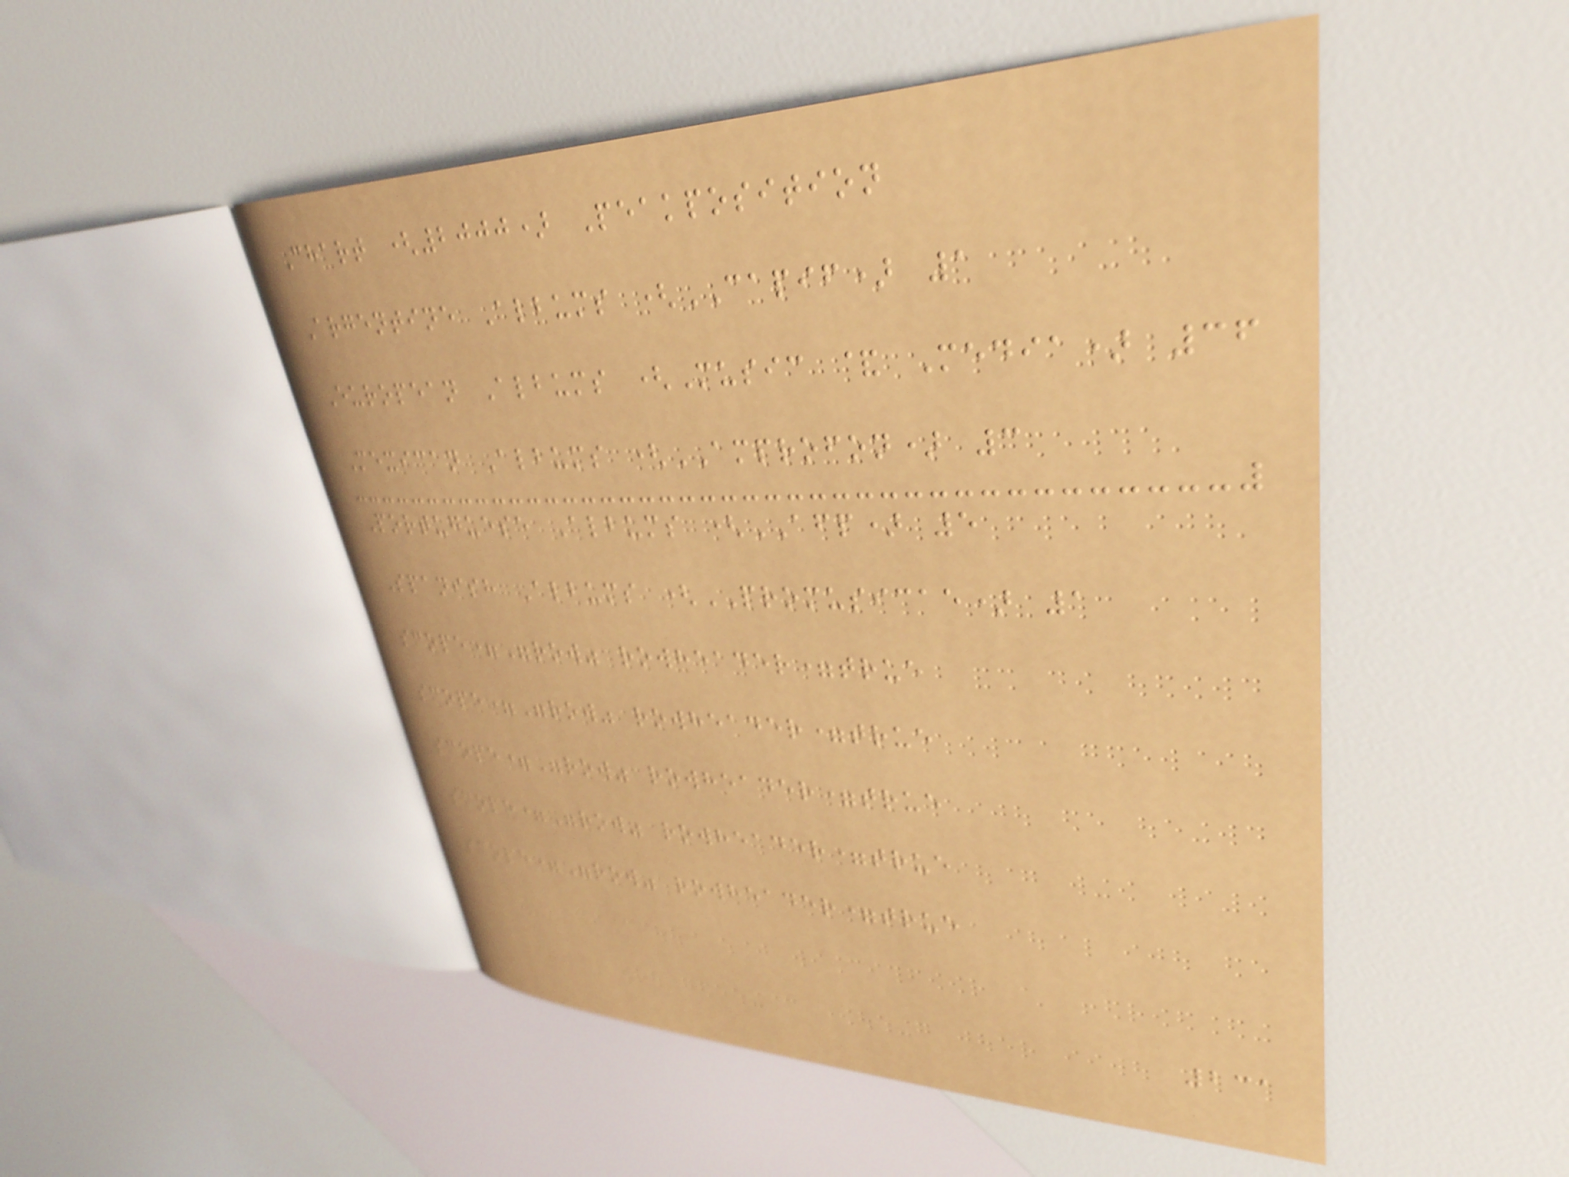Chart (2000) Peakposition
Argentine Albums (CAPIF) 1
European Albums (Music & Media) 36
Mexican Albums (AMPROFON) 3
Portuguese Albums (AFP) 5
Spanish Albums (PROMUSICAE) 1
scope="row" rowheader=true
scope="row" rowheader=true
scope="row" rowheader=true
scope="row" rowheader=true
scope="row" rowheader=true
231
